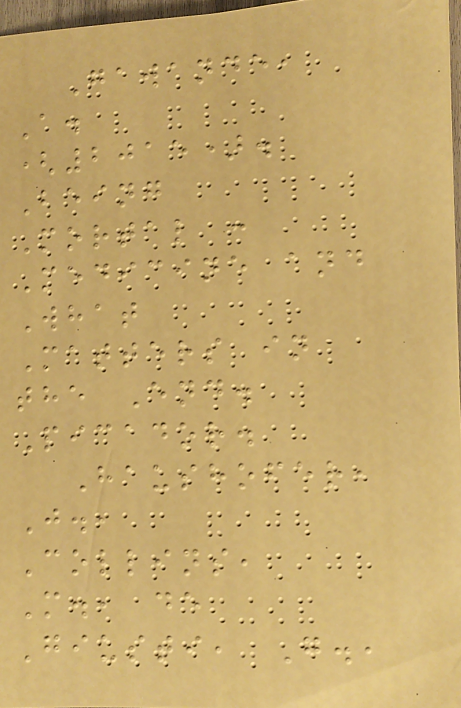Gawande,
A.
(2015).
Being
Mortal :
Medicine and
What
Matters in
the End.
Picador.
Haushofer,
J.,
Collins,
M., de
Giusti, G.,
